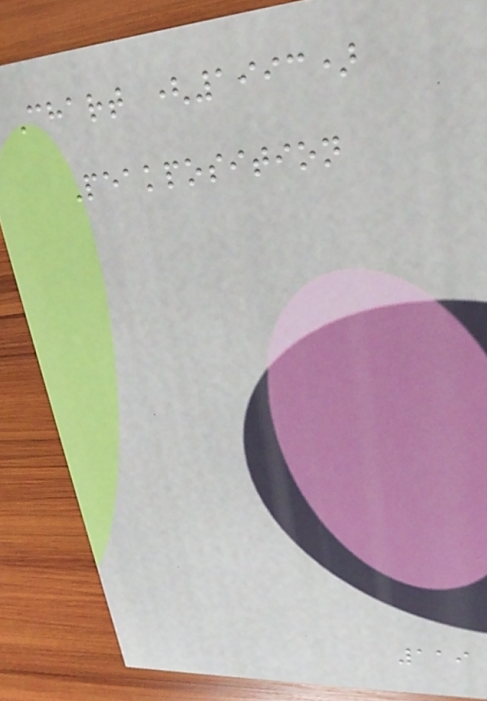Chart (1993)
Peakposition
119
